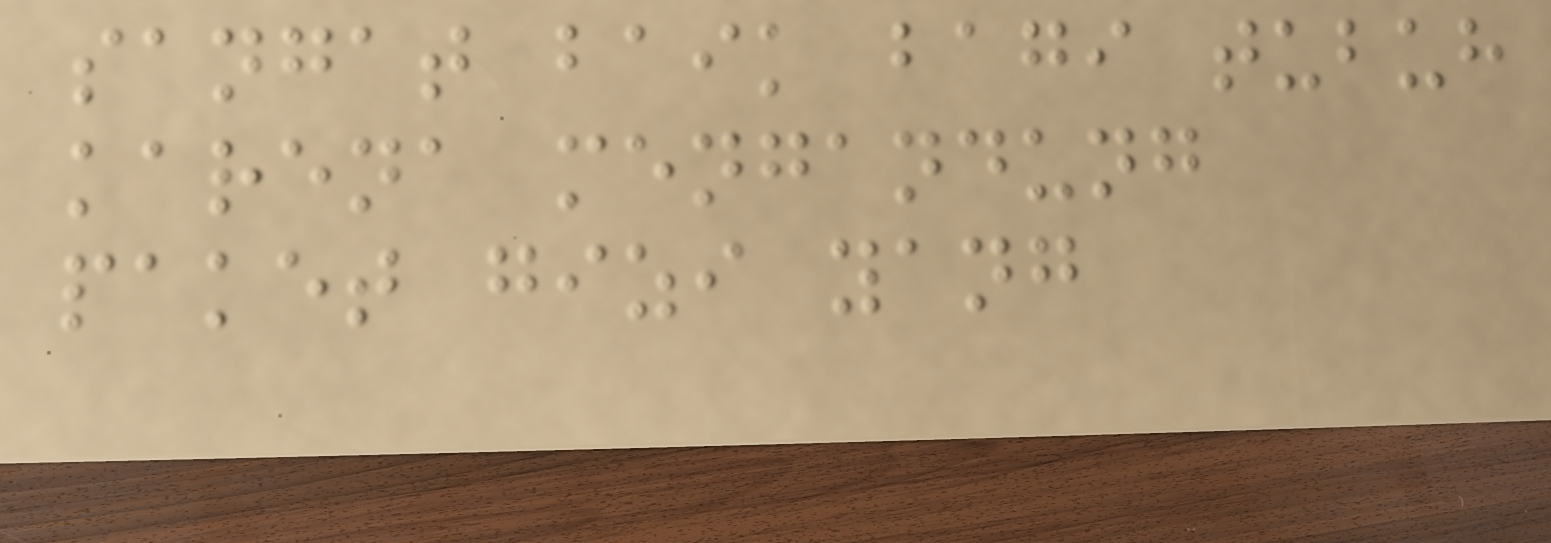sangat baik bagi tubuh
karena mengandung
paket gizi yang
